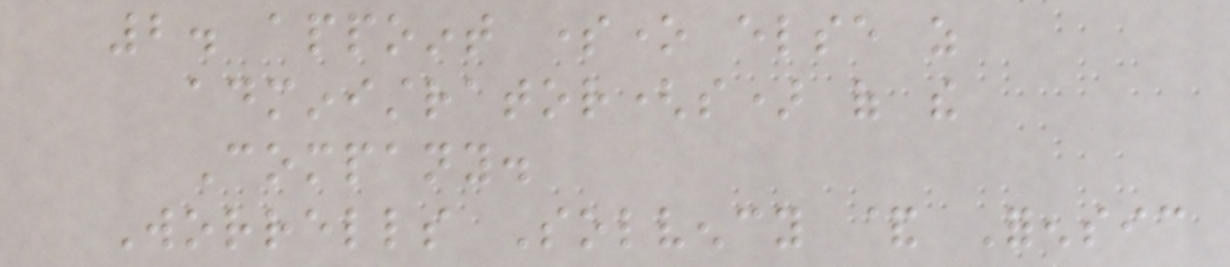2. appoint someone else as
administrator(s) of the
Company.
Worrells Solvency & Forensic
